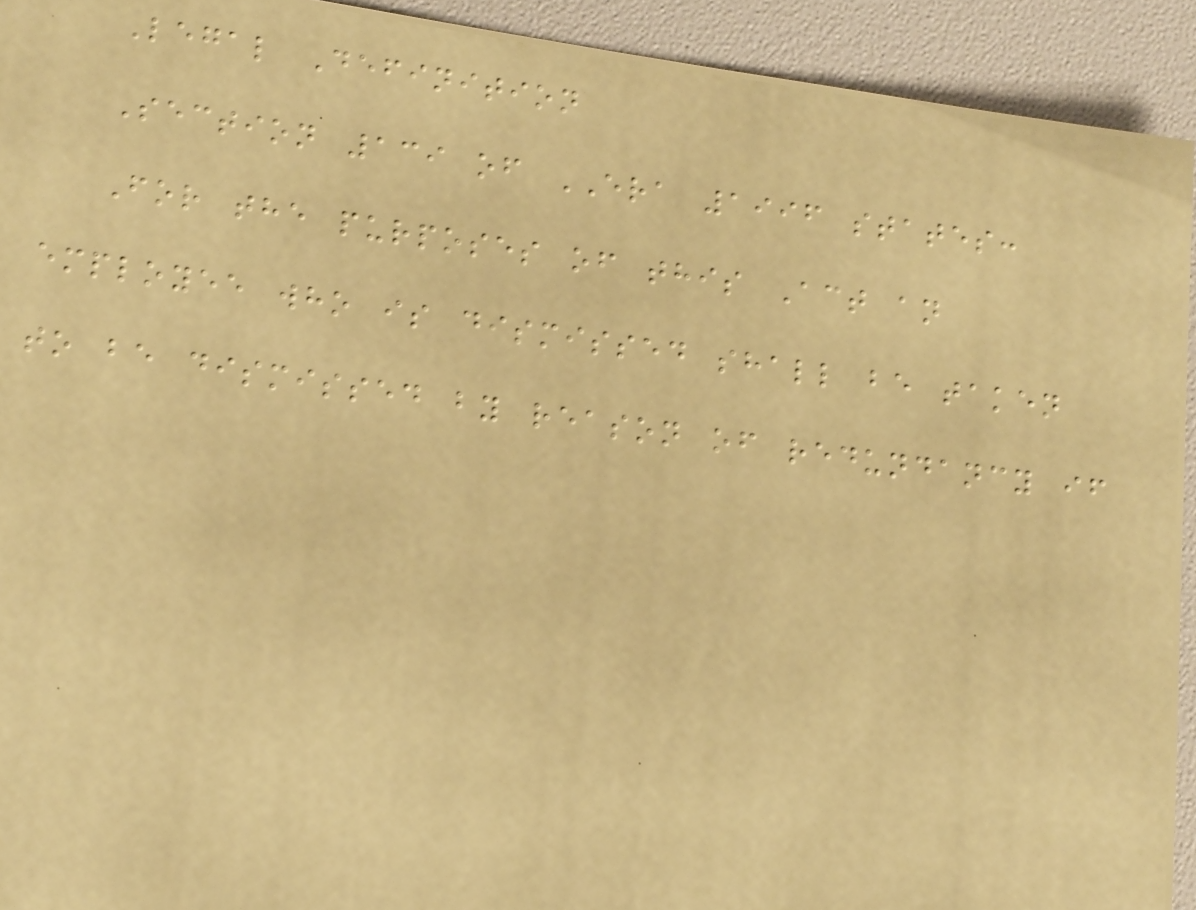Legal Definition
Section 139 of ERA 1996 states:
For the purposes of this Act an
employee who is dismissed shall be taken
to be dismissed by reason of redundancy if
